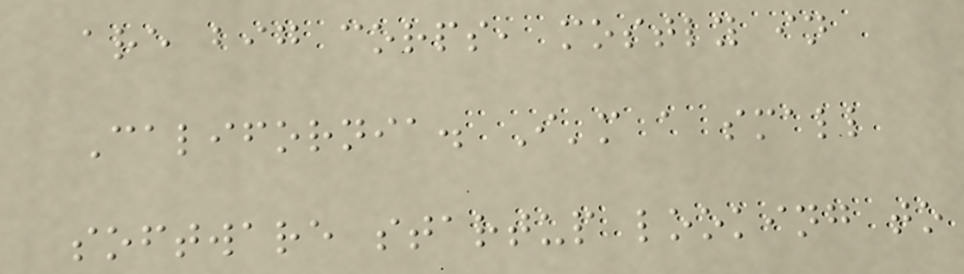are big corps, mostly in
California. I'm a small
software startup looking to
